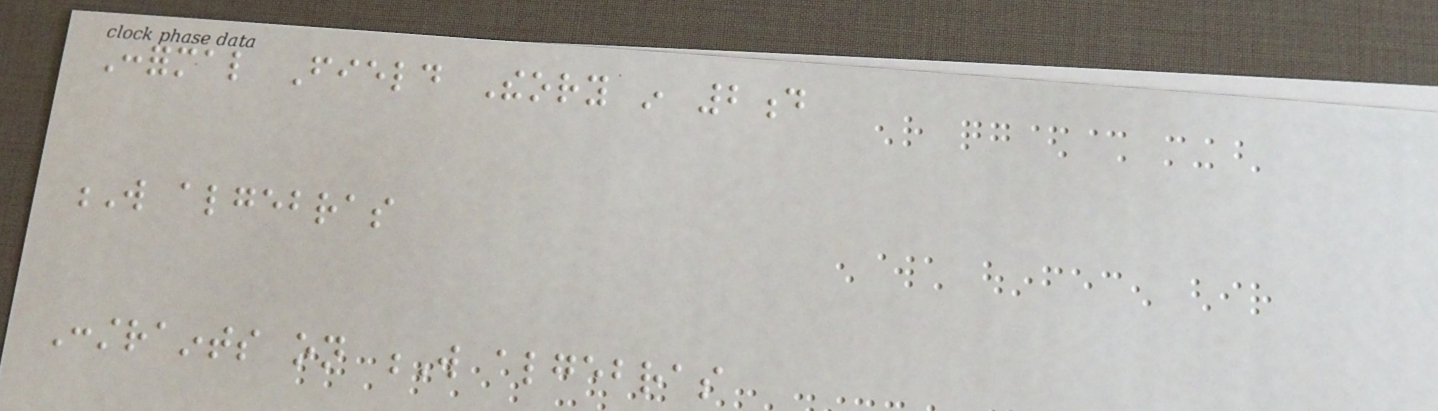Conformal Field Theory in 2d
W algebras
Constraints on W algebras
